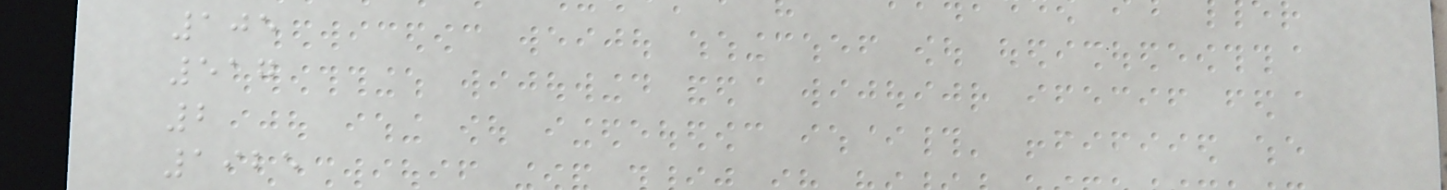105
517
2
1925
